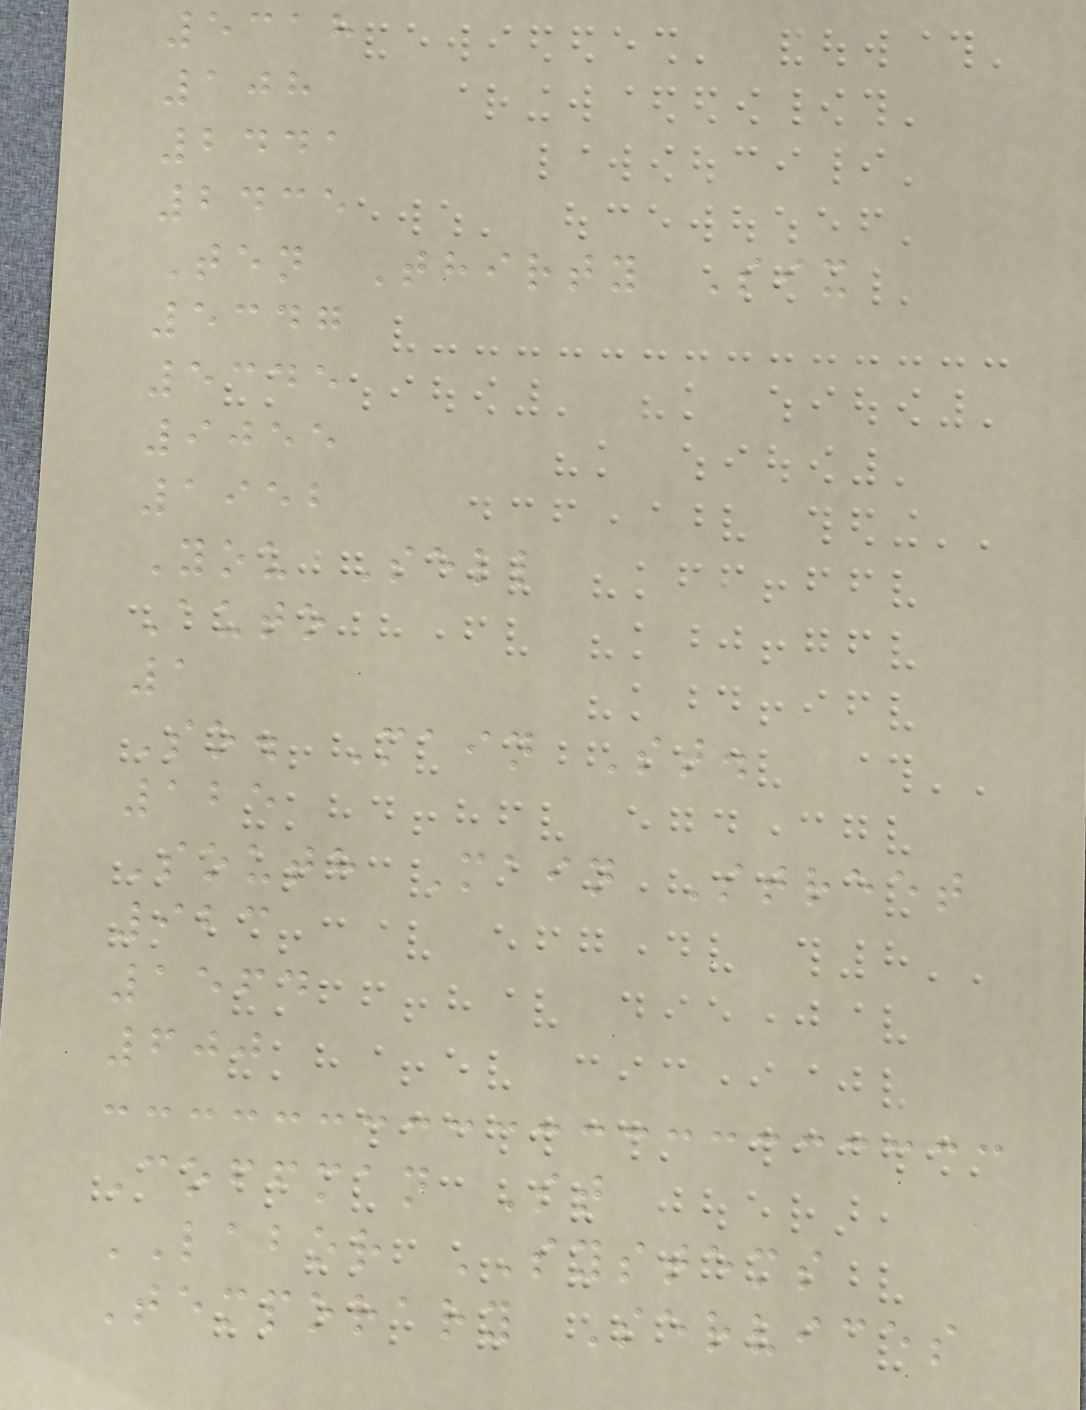5318
108
2441
2435
Ten Thirty Six
5347
5345
9055
1952
You Sell
Auto
1
So. Main St.
125
South Main Street
923
1564
600
Coffman St
LABOR SYSTEMS
Temporary Services
